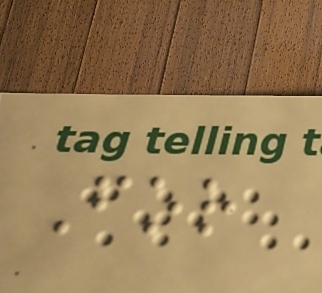For
